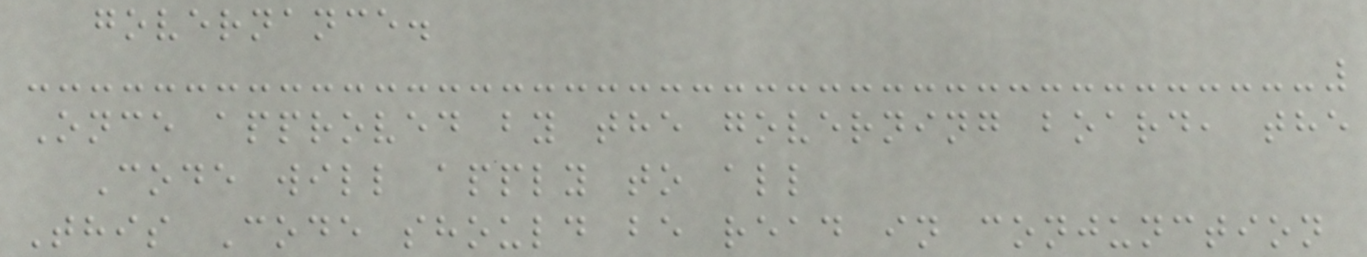governance.
Once approved by the governing board, the
Code will apply to all
This Code should be read in conjunction
